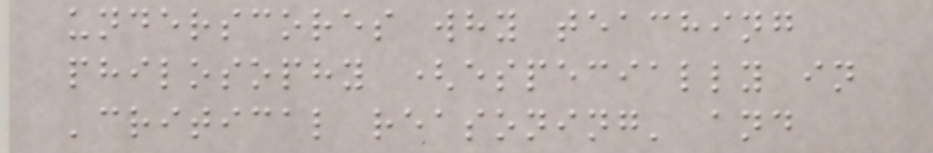underscores why teaching
philosophy (especially in
'critical reasoning' and
